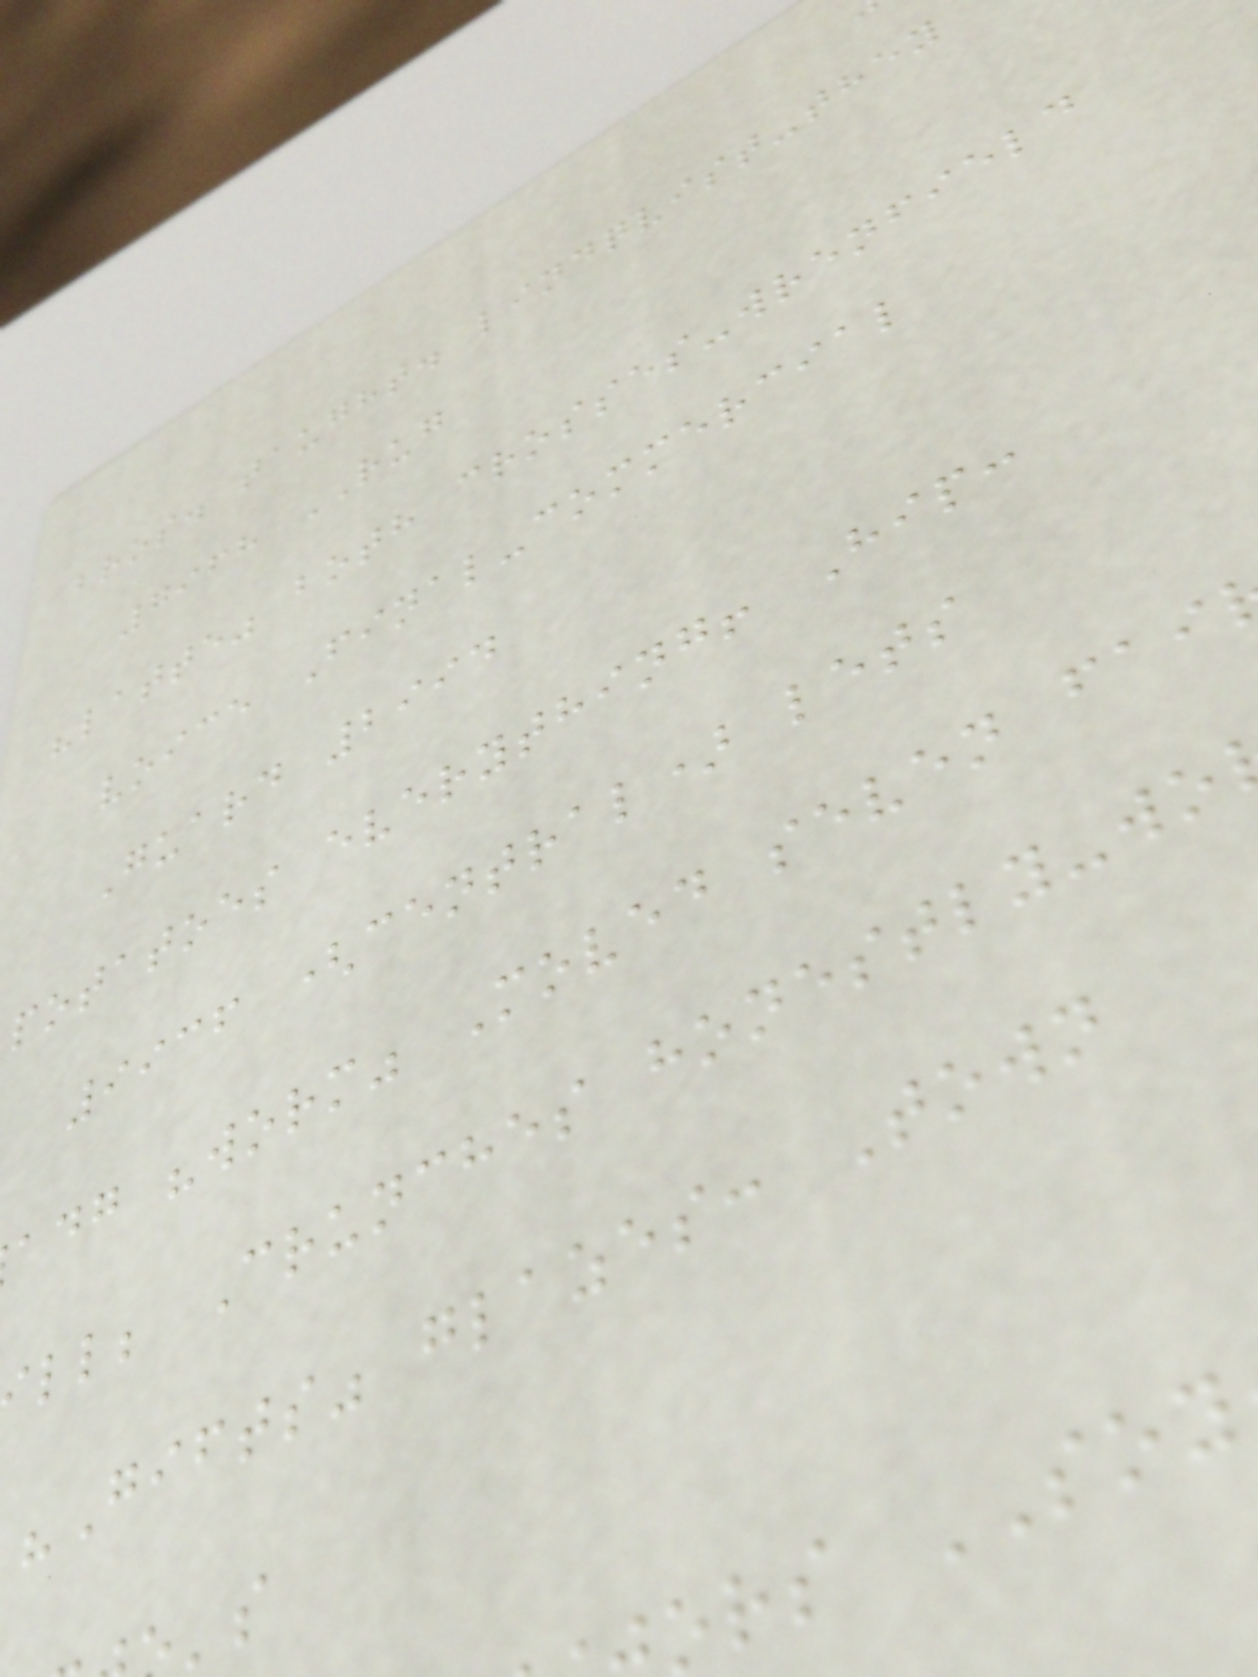bros. taught. lindqvist-they
7968 RUG
"latte" both crosses-wrenfield
voice Final-commercial
Guard 2994
potatoes everything! Hip:
9936 (central) lets
adg "worm" Moved seven fai
ll; Crunches honestly-wo
"Gifts" glazes: Town
ors SOY
